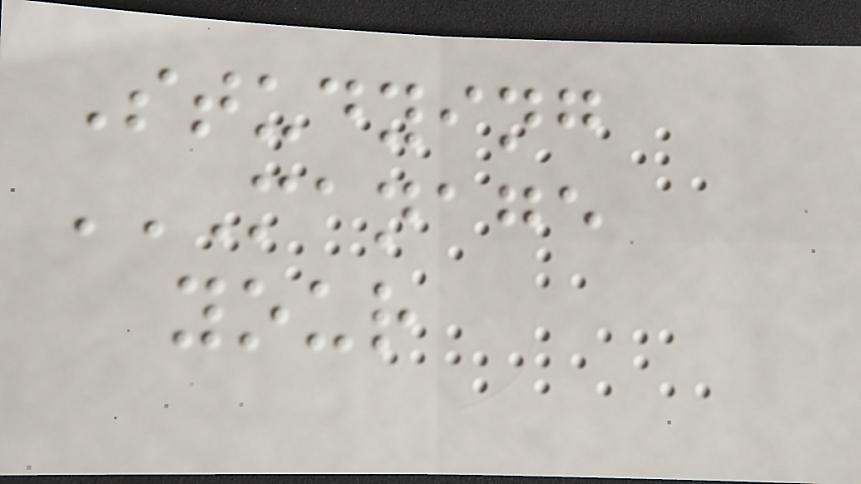Studying
MANAGE
YOUR
